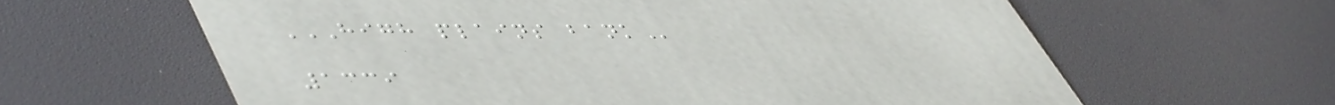HIGH PLAINS BANK
1339
